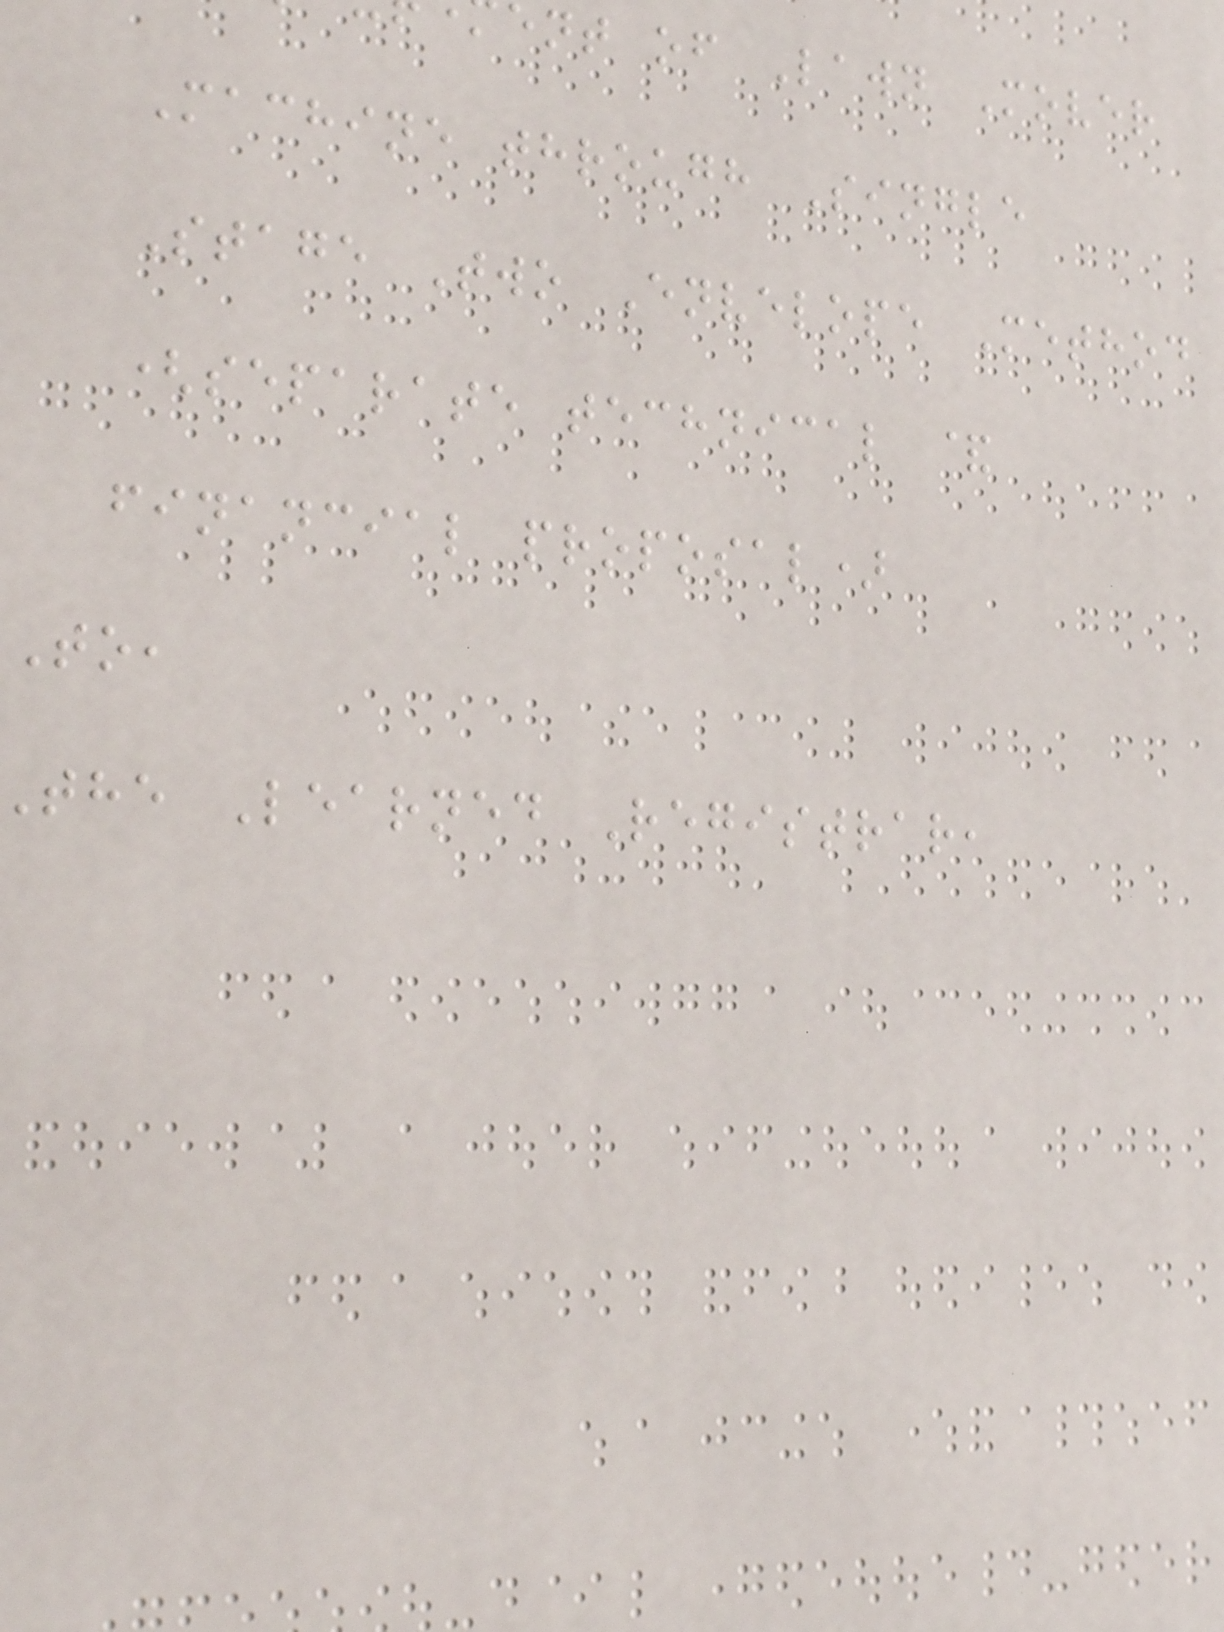ent of Lawn Mover
Machine through Single
Stage Two Envelope Method
(separate technical &
financial proposal)
To,
the Learned Registrar,
